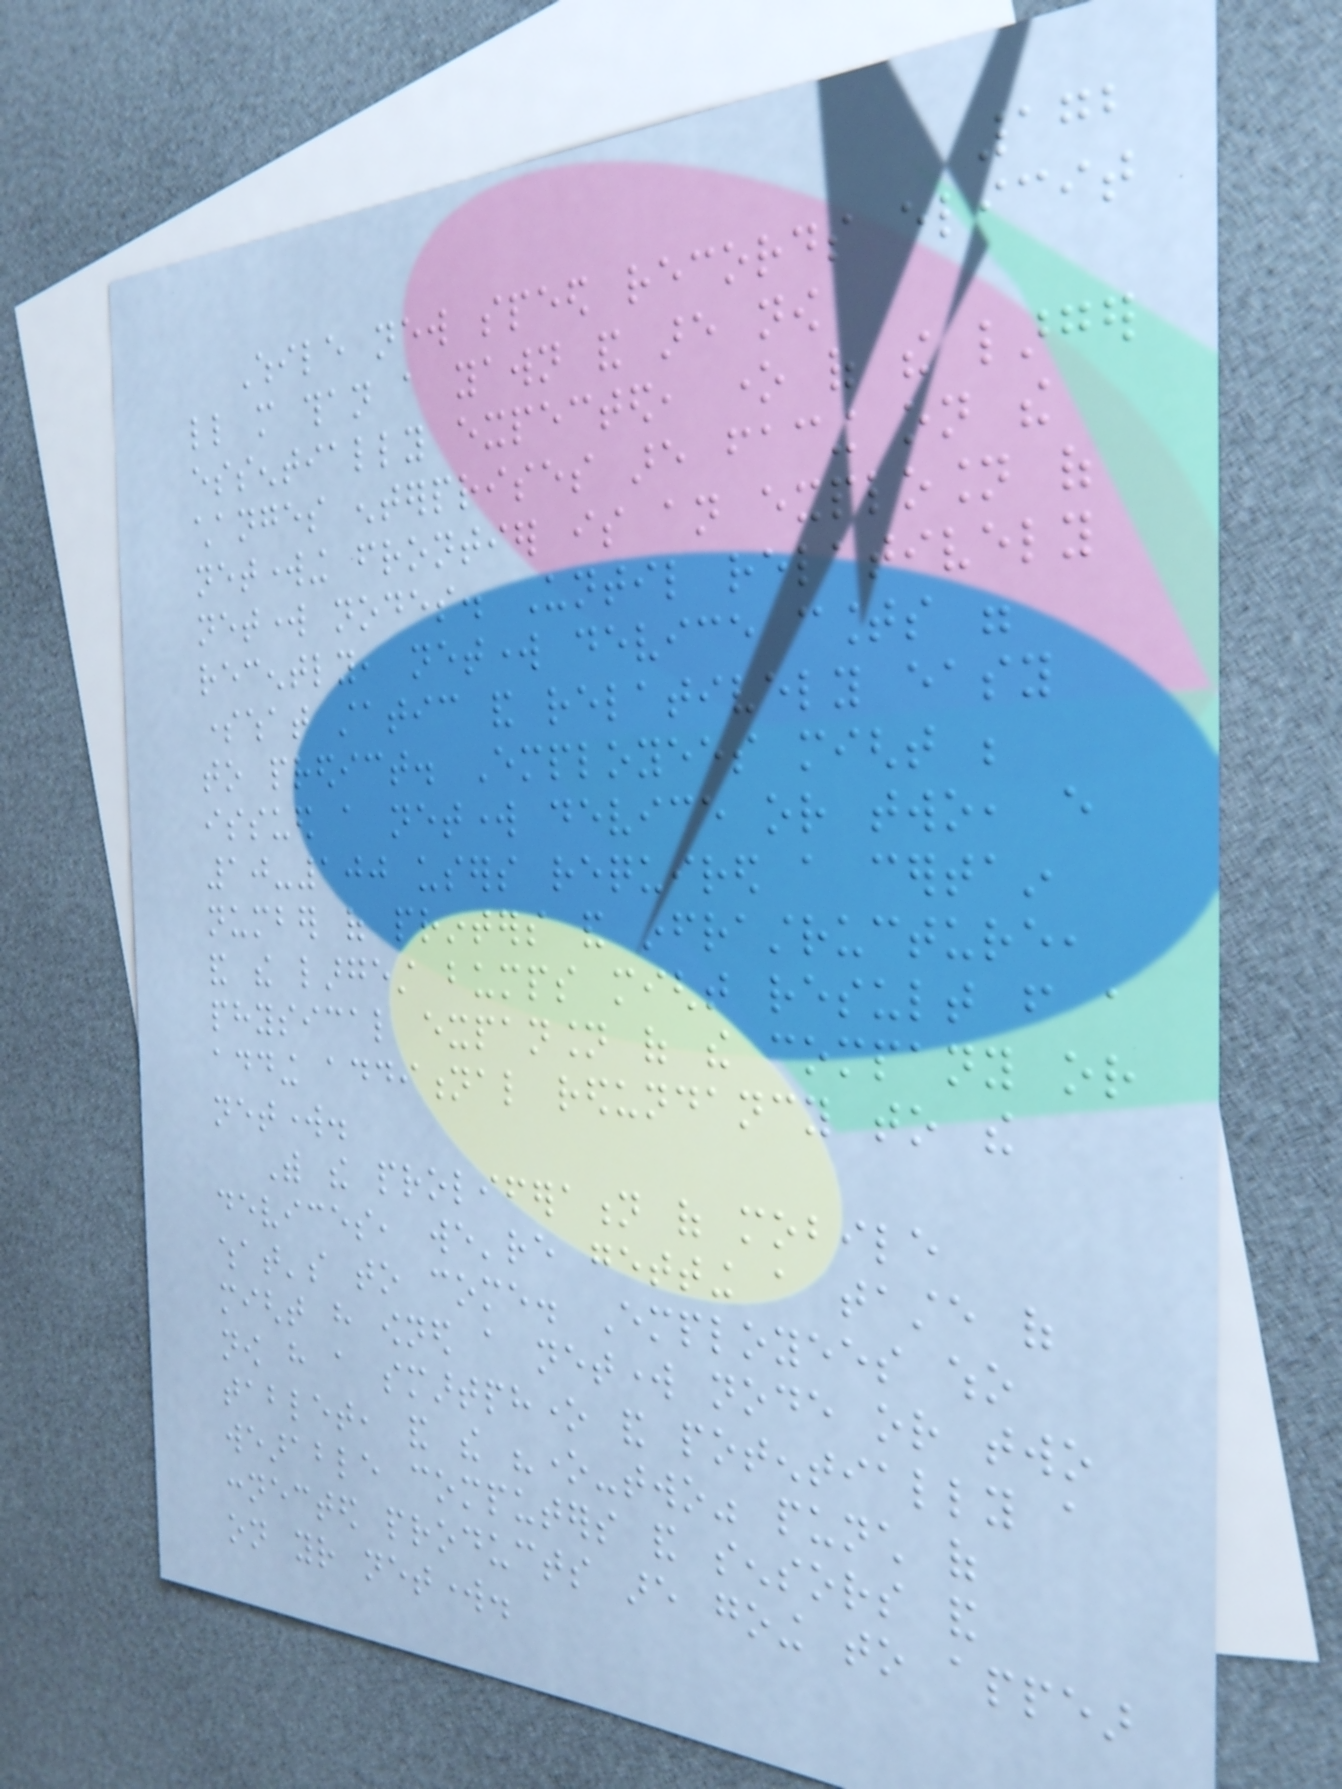172
While new speed records elicit
little more than a yawn and are now
essentially expected, one of the larger
changes enterprises are facing on the
networking frontier is an explosion of
network nodes. Until relatively
recently, network device counts were
somewhat static and relatively easy
to predict. Employees might be
issued a network device or two, every
10-100 users required a certain
number of printers and infrastructure,
and the largest bumps might result from a
physical expansion of the company or
adding additional redundancy to the
network.
With the proliferation of mobile
devices, we're getting a taste of
what's to come. Employees who
might have owned a network node or two
now have a smartphone and potentially a
tablet, and the "one-two" punch of
wearable computers and sensors and
connected products are going to appear
on your network.
